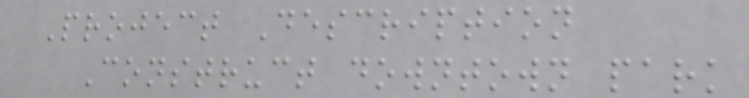Project Description
Construct downtown park
